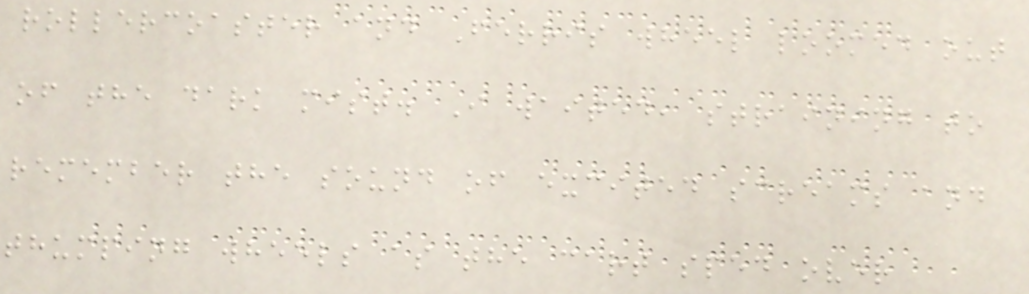rollercoaster and Ferris wheel loomed out
of the dark mist. I waited, straining to
remember the sound of excited screams and
thumping wheels as the cart sped over
